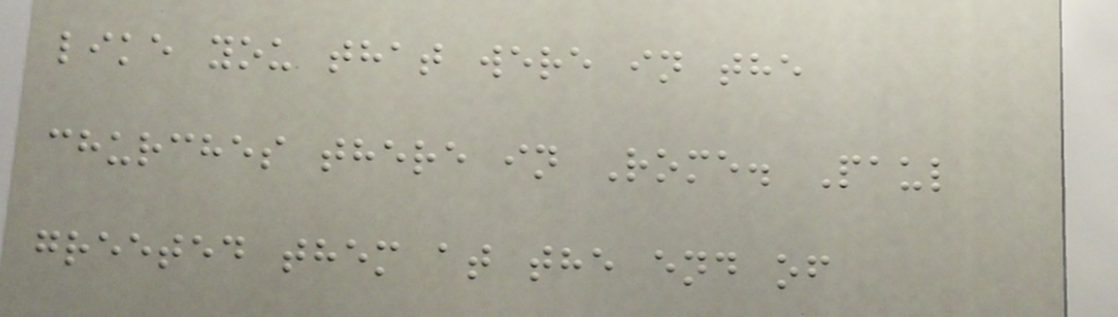like you that were in the
churches there in Rome. Paul
greeted them at the end of
